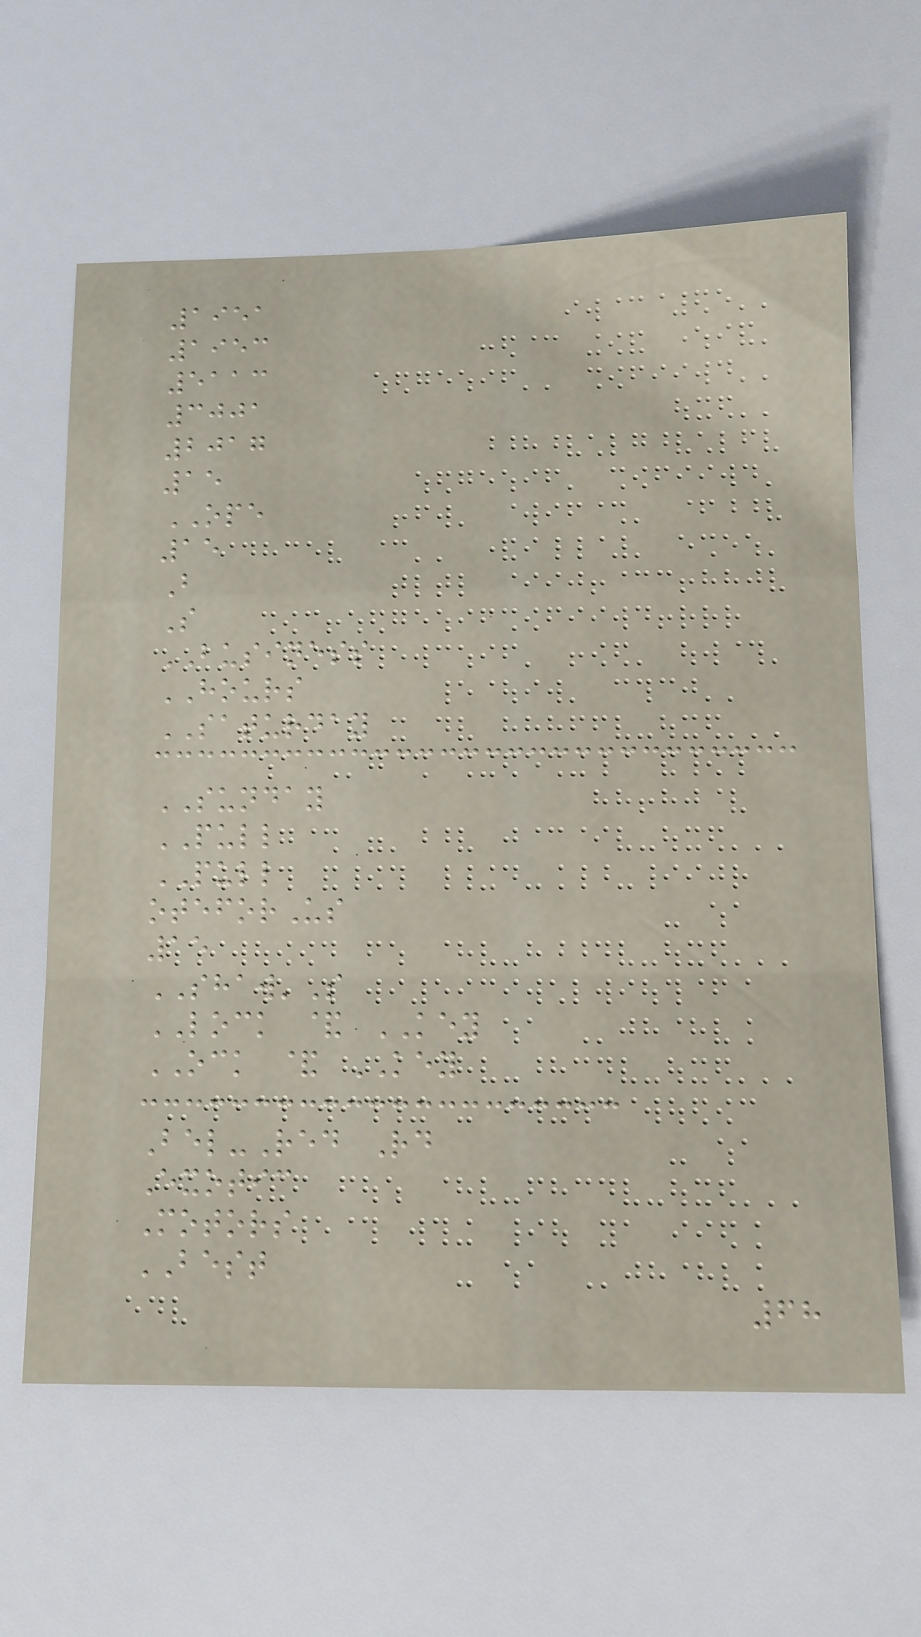1951
1953
5113
3001
2017
15
OPE
15
B
S
BUSINESS
HOURS
SATURDAY
SUNDAY
PULL
PULL
oteforUs
15
SHAW'S
LOCK & KEY
OCK & KEY
Bel-Red Rd
Exotic
Motors
BEST
68
